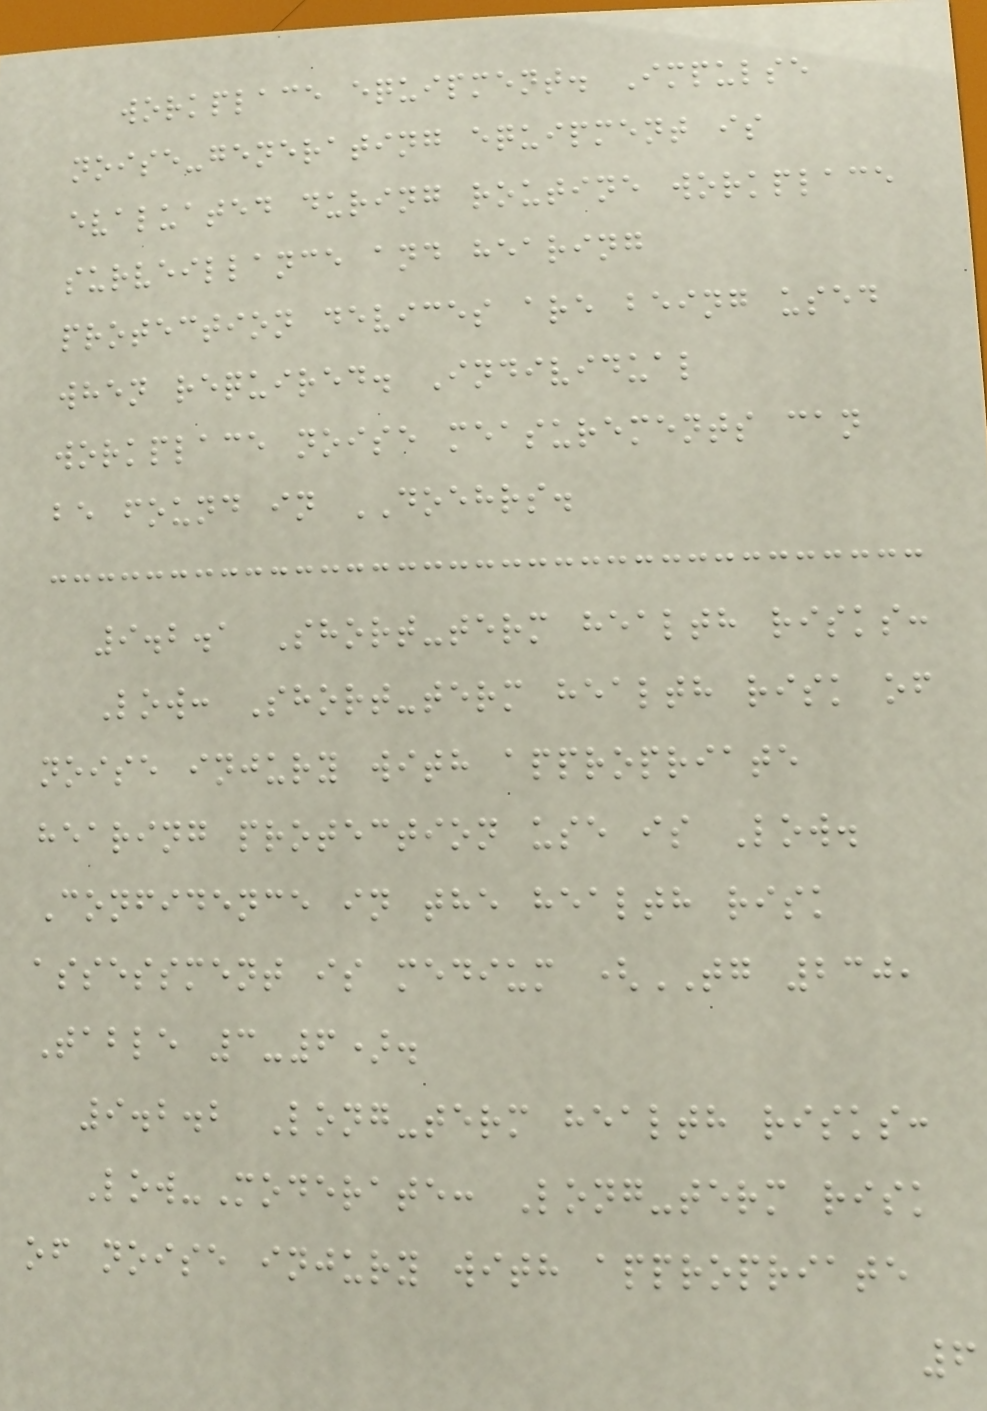workplace equipment. Impulse
noise-generating equipment is
evaluated during routine workplace
surveillance and hearing
protection devices are being used
when required. Individual
workplace noise measurements can
be found in DOEHRS.
9.2.1 Short-term health risks:
Low: Short-term health risk of
noise injury with appropriate
hearing protection use is Low.
Confidence in the health risk
assessment is medium (TG 230,
Table 3-6).
9.2.2 Long-term health risks:
Low-Moderate: Long-term risk
of noise injury with appropriate
6
